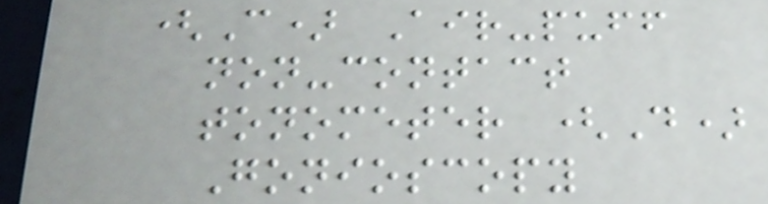(C) Air-puff
non-contact
tonometer (D)
Gonioscopy
